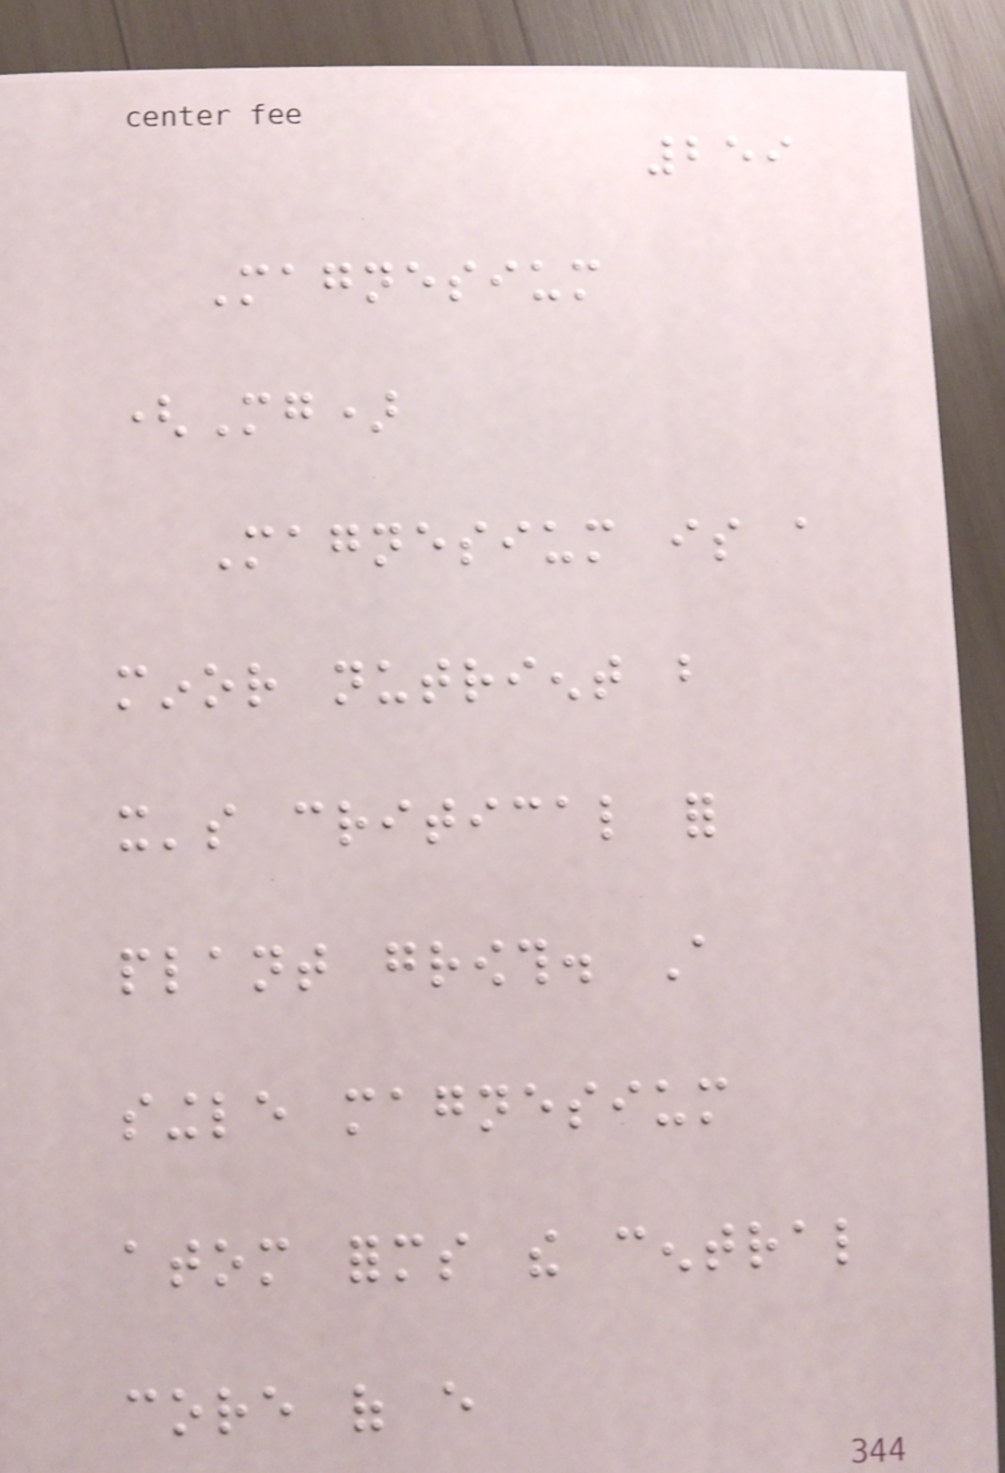259
Magnesium
(Mg)
Magnesium is a
minor nutrient but
it's critical for
plant growth. A
single magnesium
atom forms the central
core of every
